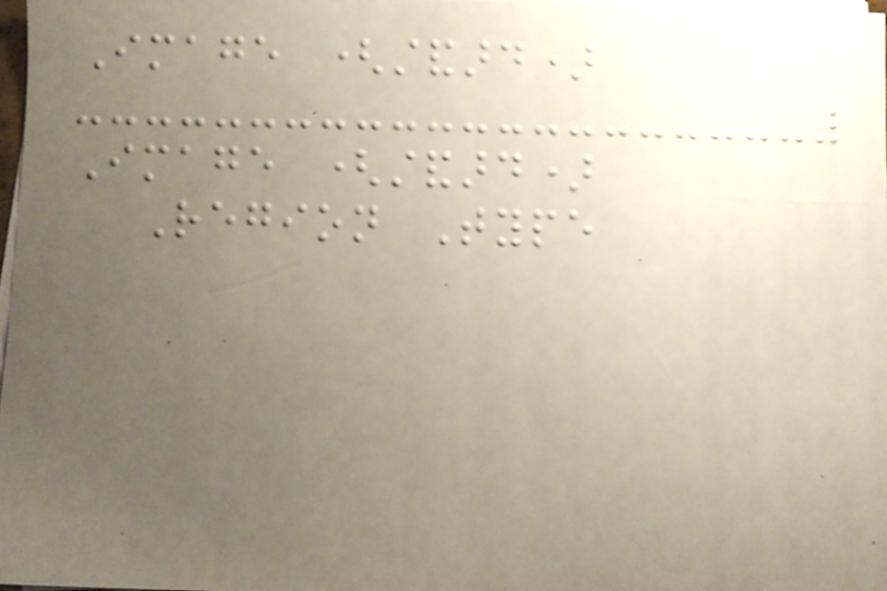Image (standard)
Image (standard)
Region Type
